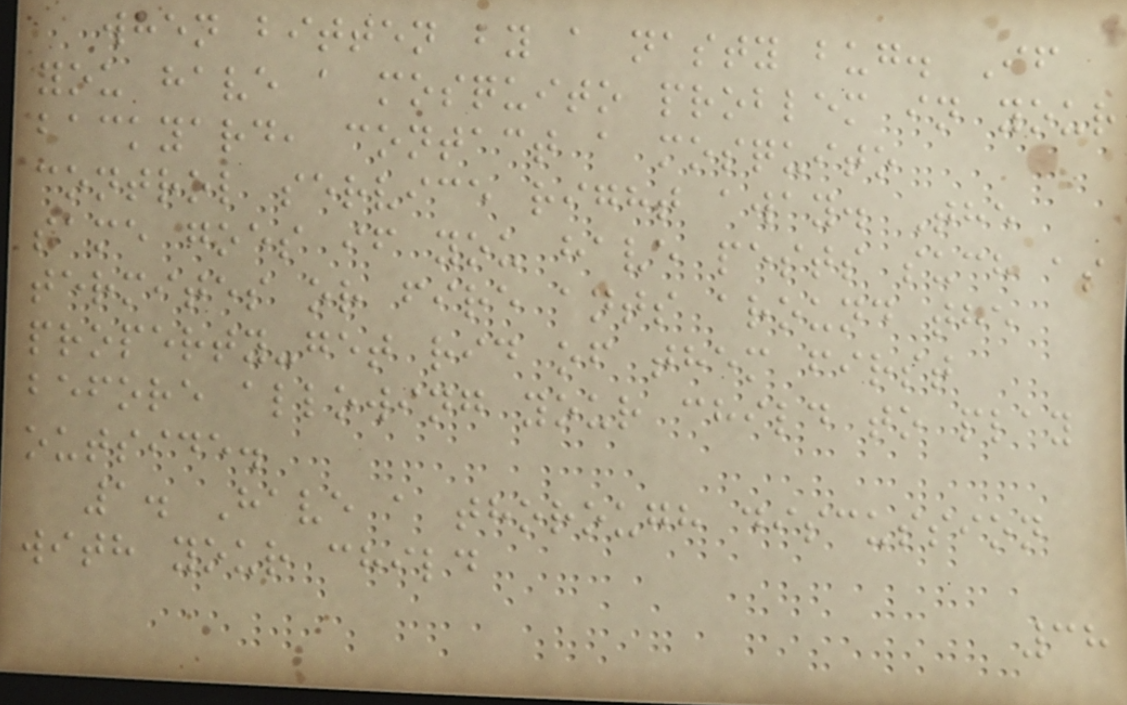when bitten by a nasty bug. If
you have a mosquito problem in your
backyard, contact a mosquito
control service right away. The
same goes if you have pests such as
termites or fire ants around the
property-get rid of them first
before allowing your child to play
outside.
1. Have a thorough discussion
with your child
38
